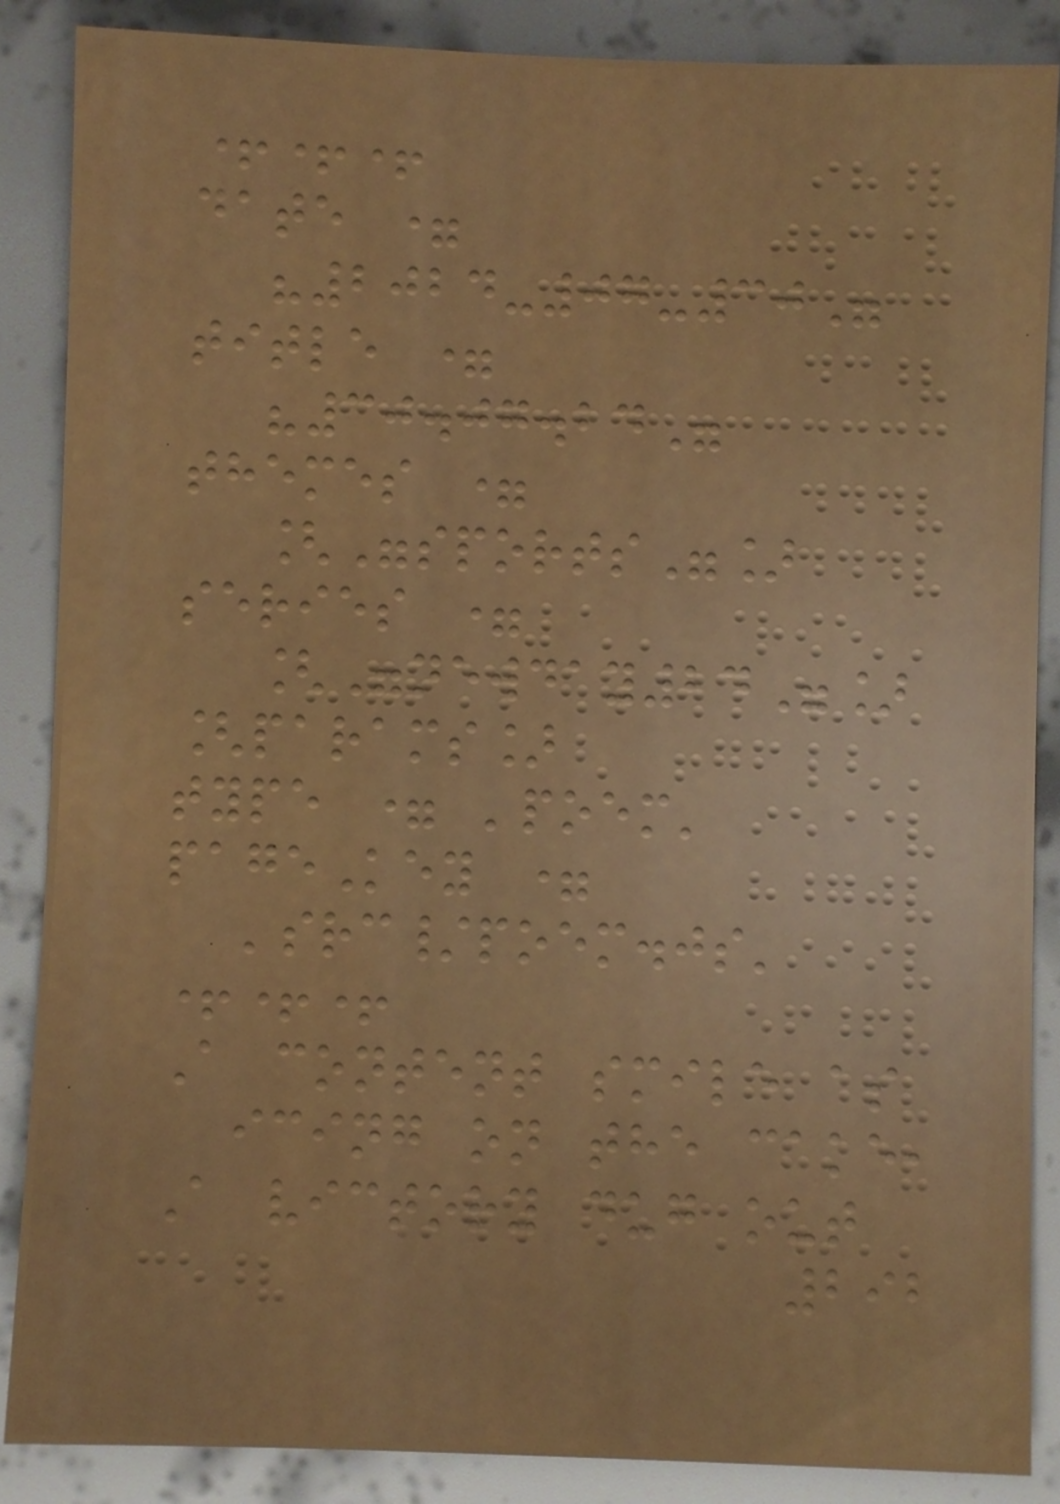+++
date =
"2024-07-30"
title =
"30.07.24"
themes =
["sports"]
series =
["newday24"]
[params]
type = 'poem'
pageKey =
'src/poem.js'
+++
A content smile as
icing on the cake,
A victory dug out
292
